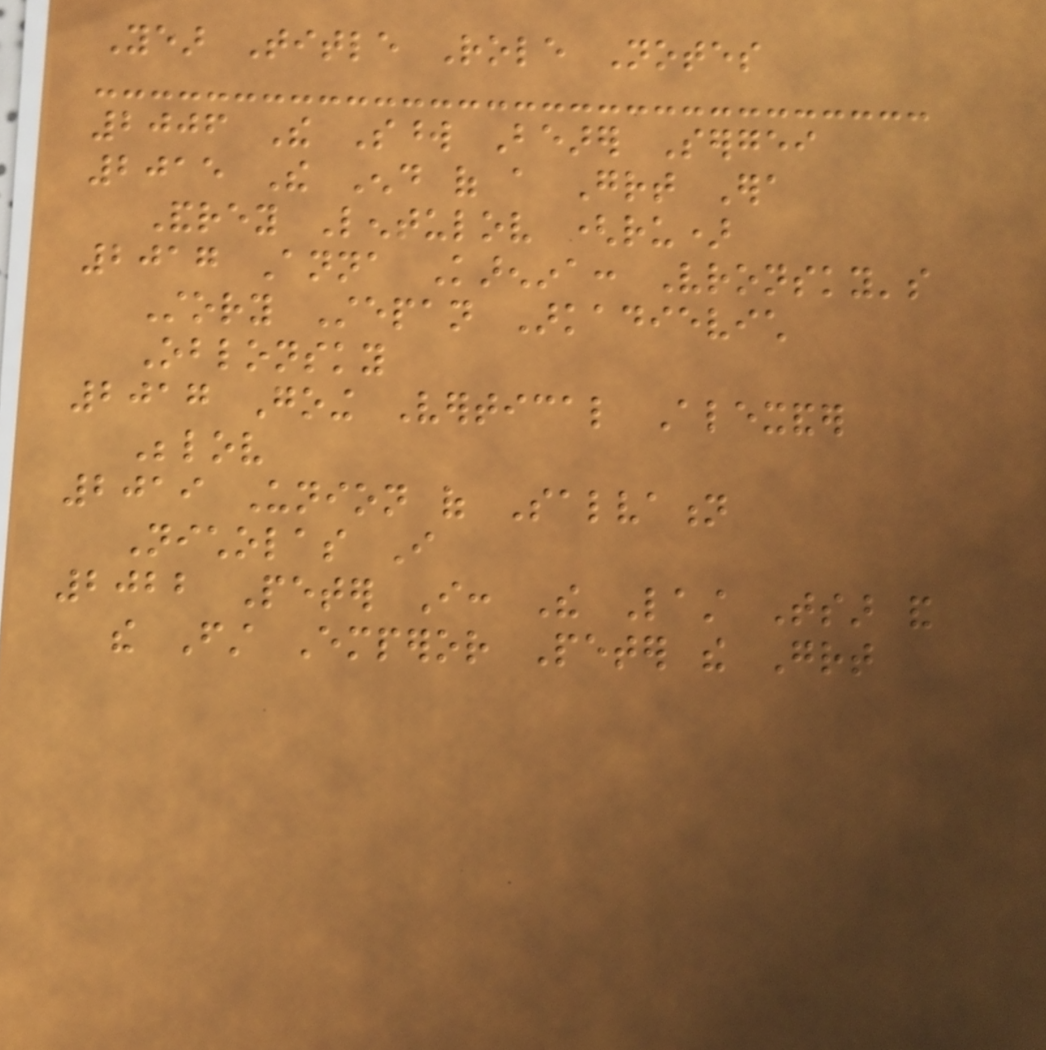Year Title Role Notes
2006 The Sword Bearer Sergei
2015 The End of a Great Era
Andrey Lentulov (ru)
2017 Anna Karenina: Vronsky's
Story Stepan Arkadievich
Oblonsky
2017 Going Vertical Alexander
Belov
2019 Union of Salvation
Nicholas I
2022 Peter I: The Last Tsar and
the First Emperor Peter the Great
